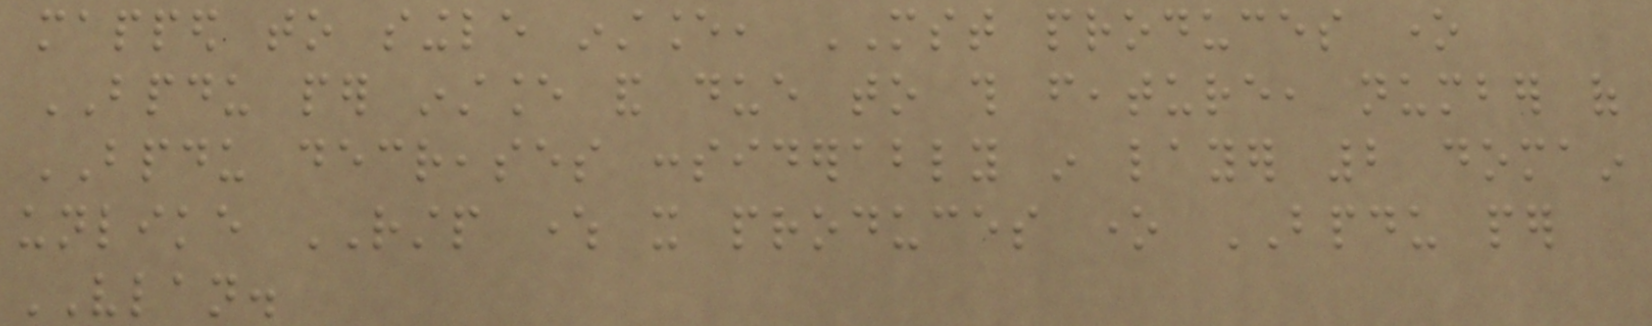mapped to single instance, MST produces one
BPDU per instance and due to this feature, number of
BPDU decreases considerably in layer 2 domain
unlike RSTP where it produces one BPDU per
VLAN.
